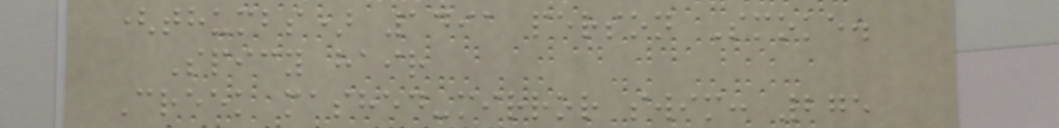(thumbs) 1491 person Smoke.
Spicy hair
Creek mashed-mirror swim: 275
